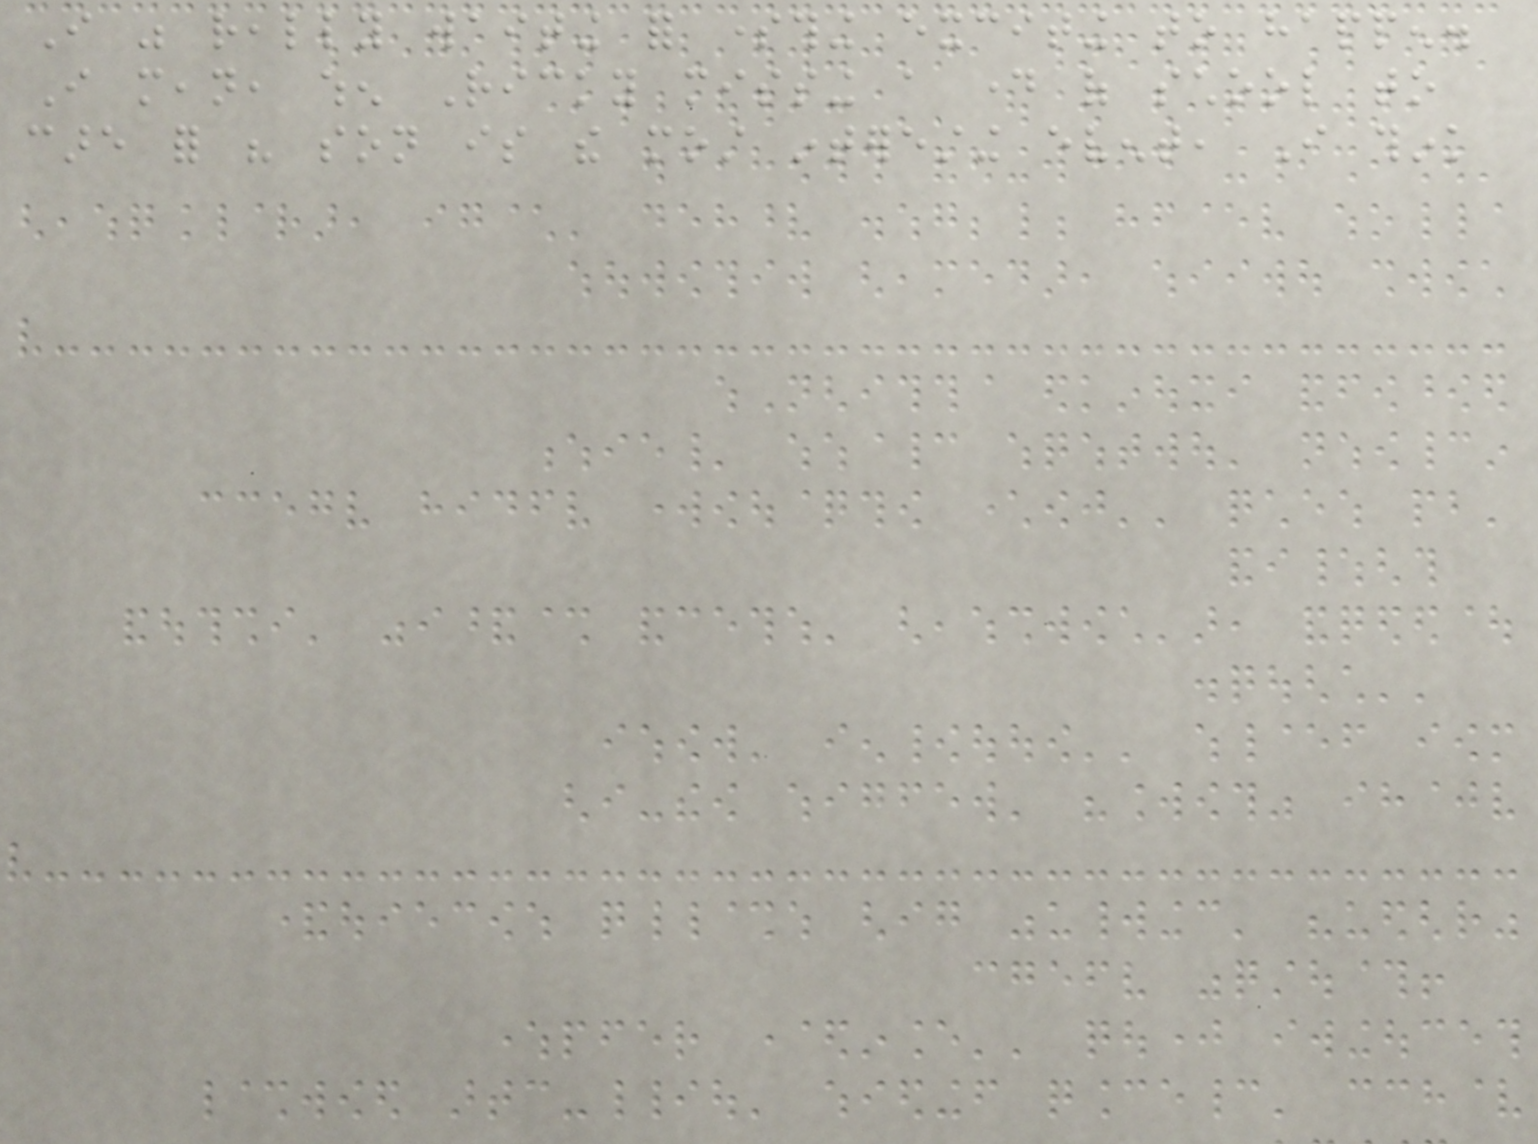I was really waiting for something exciting to happen.
I mean, when Ricky missing a day of school to
care for his son is the most interesting event, I think
